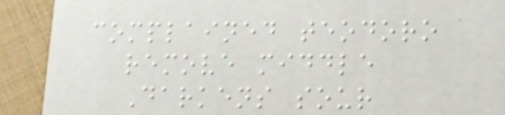complained teodoro
remove middle
Darkens sour
